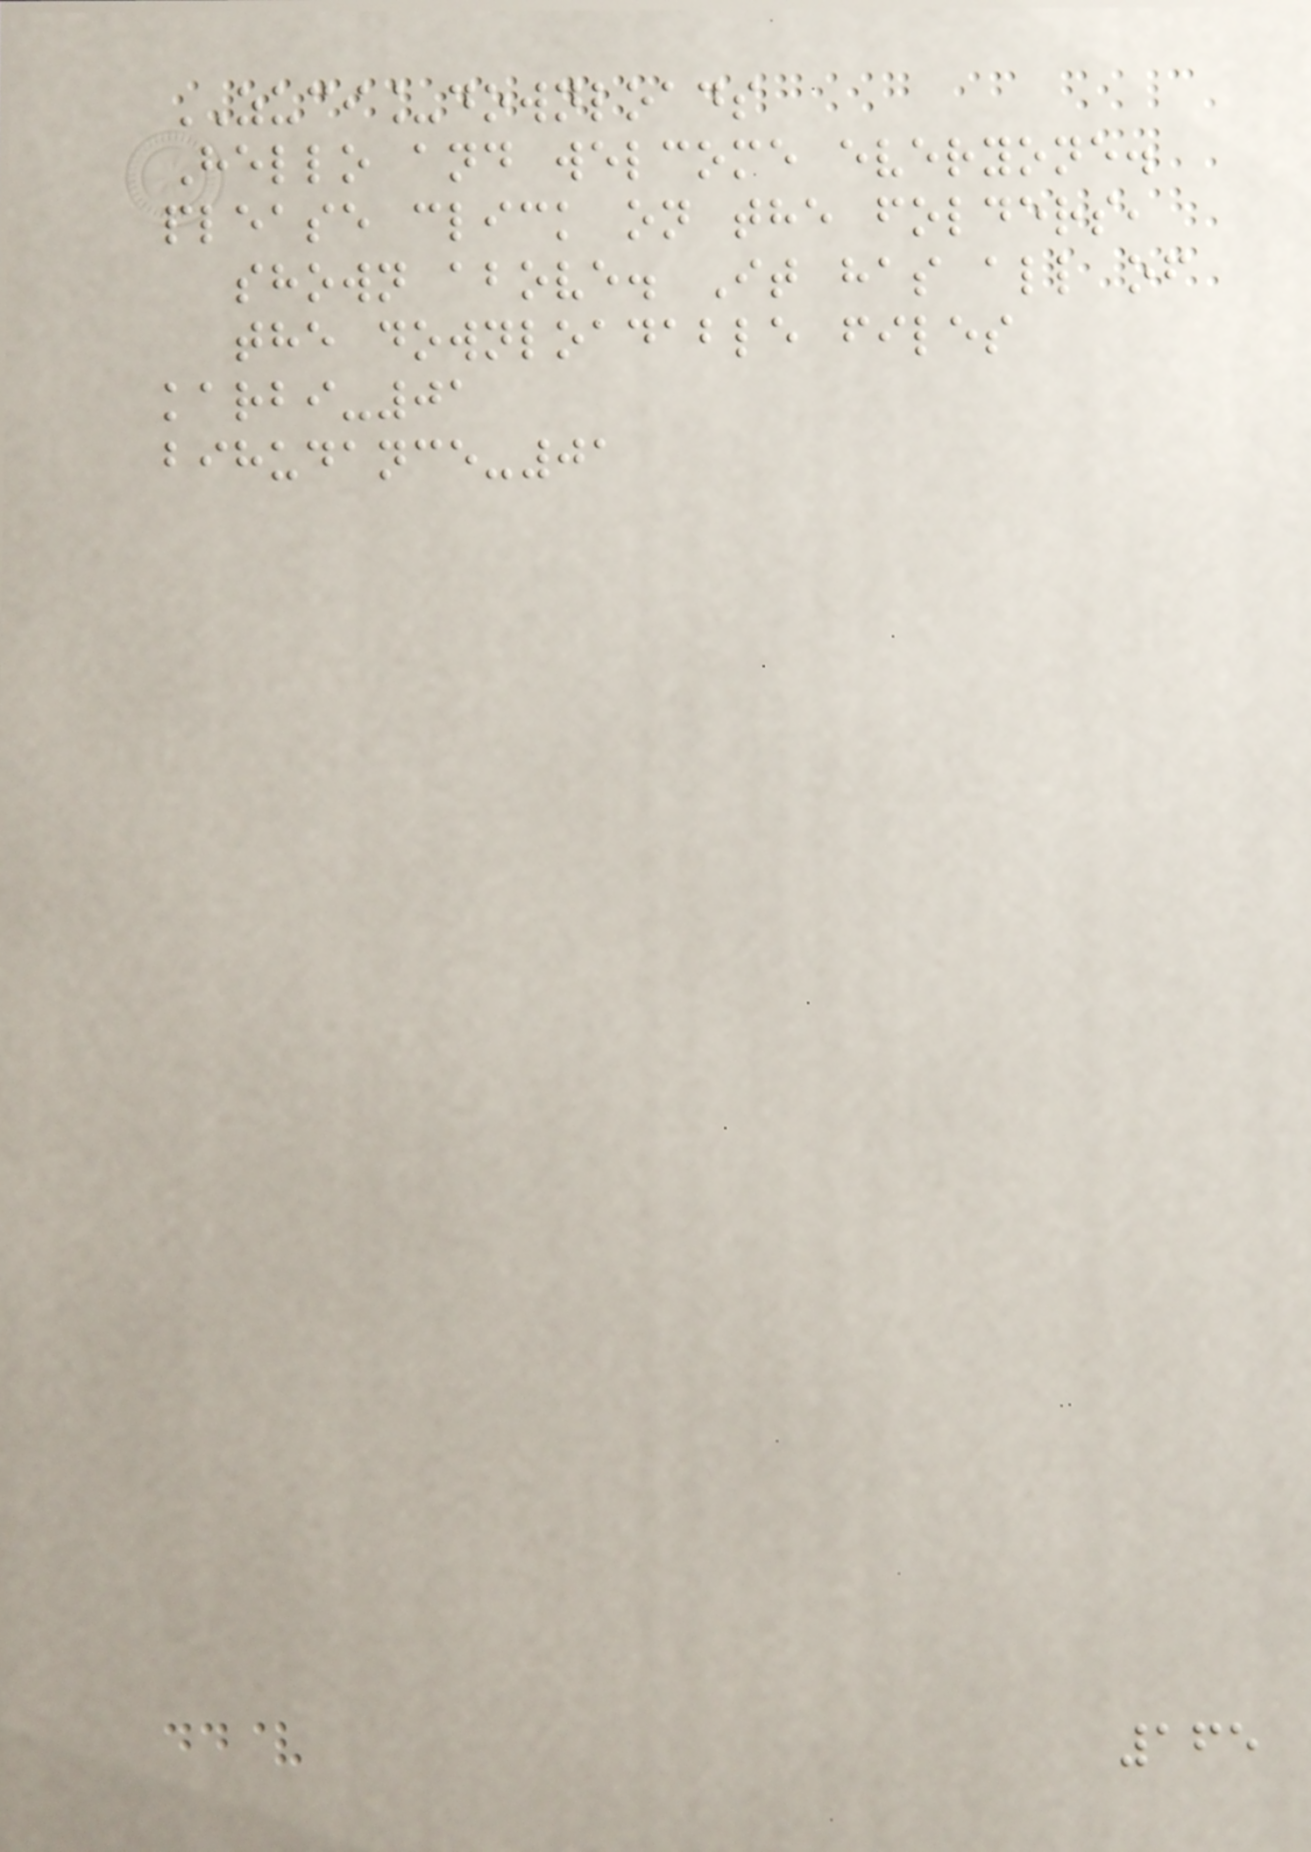ZUCI_downloads
Hello and welcome everyone.
please click on the folders,
shown above. It has all of
the downloadable files
karbi-01
bihudance-01
165
